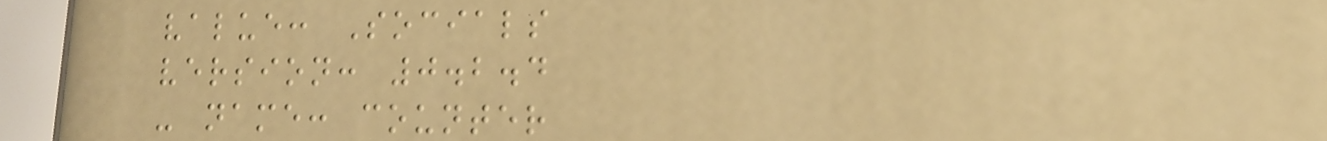value: Socials
version: 0.2.4
- name: counter
